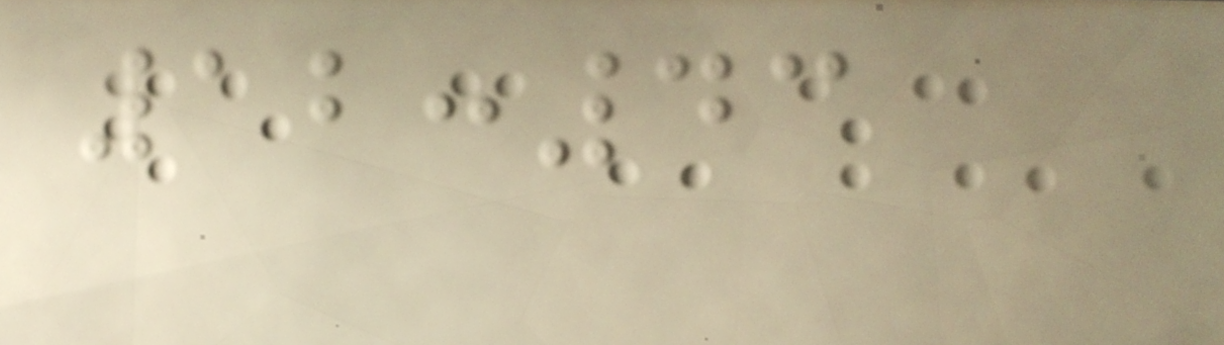12:43
